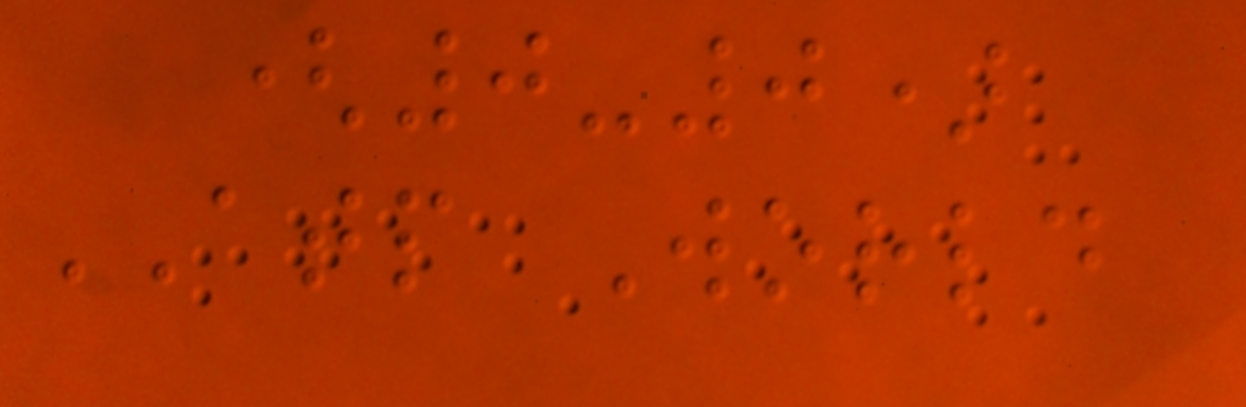(0-0)
ATP World
